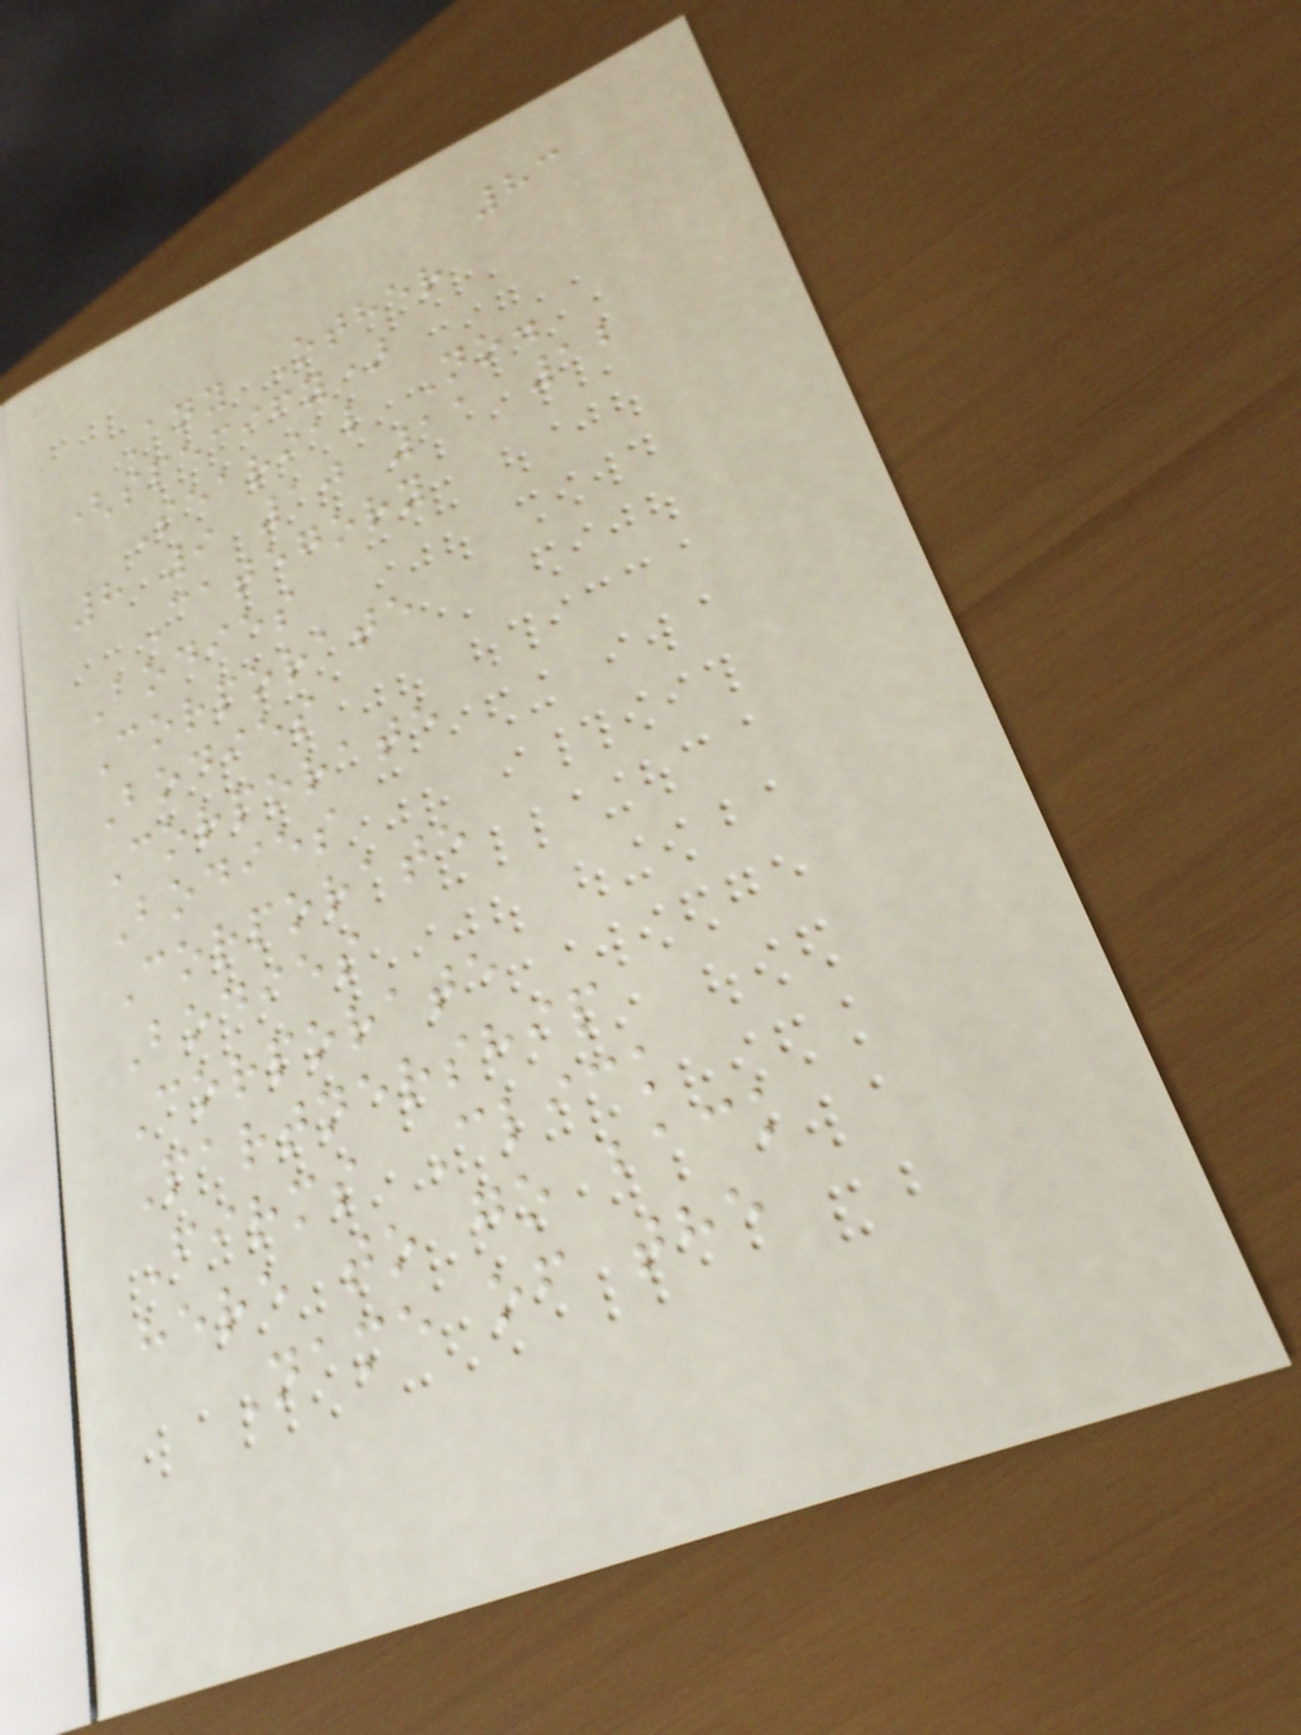83
Any Other
(specify)
Searial No.
8 9 10 11 12
Category
Bodies
Corporate
Bodies
Corporate
Bodies
Corporate
Bodies
Corporate
Partnership
Firms Click
here to go back
Name of the
